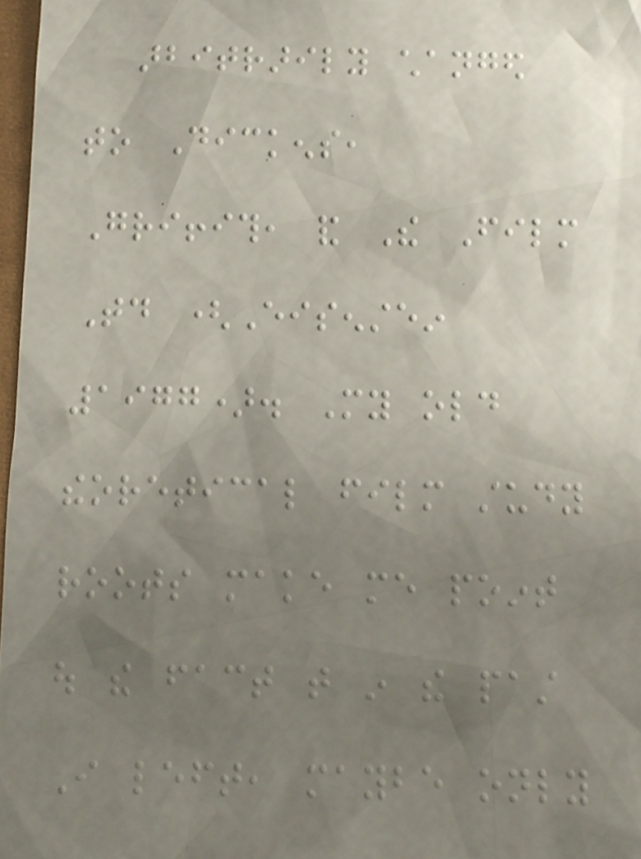arbitrarily changed
to Dickens,
Griffith, and The Film
Today (Eisenstein
1977). My old
theoretical film study
roots make me point
out the fact that in the past
I left, maybe only
